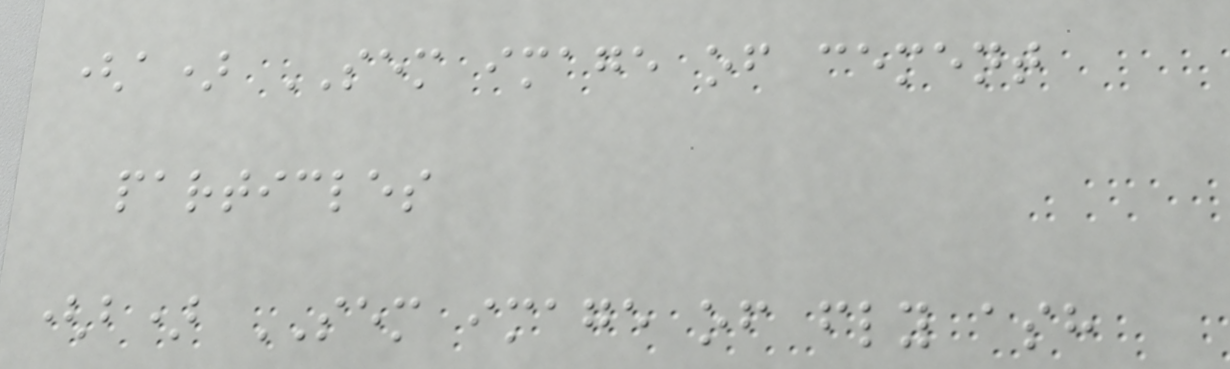(a) SEM image of cement
particles
(b) SEM image of fly ash
